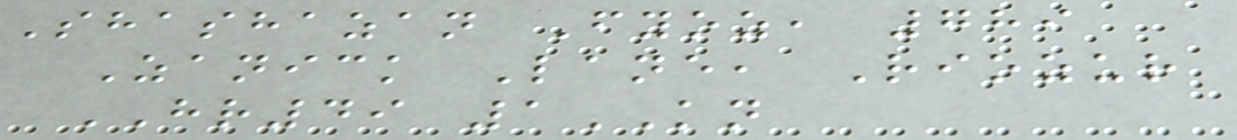Shashazan Fyoz, 789
Zanick Lane, Riozur
HR49 1KN
